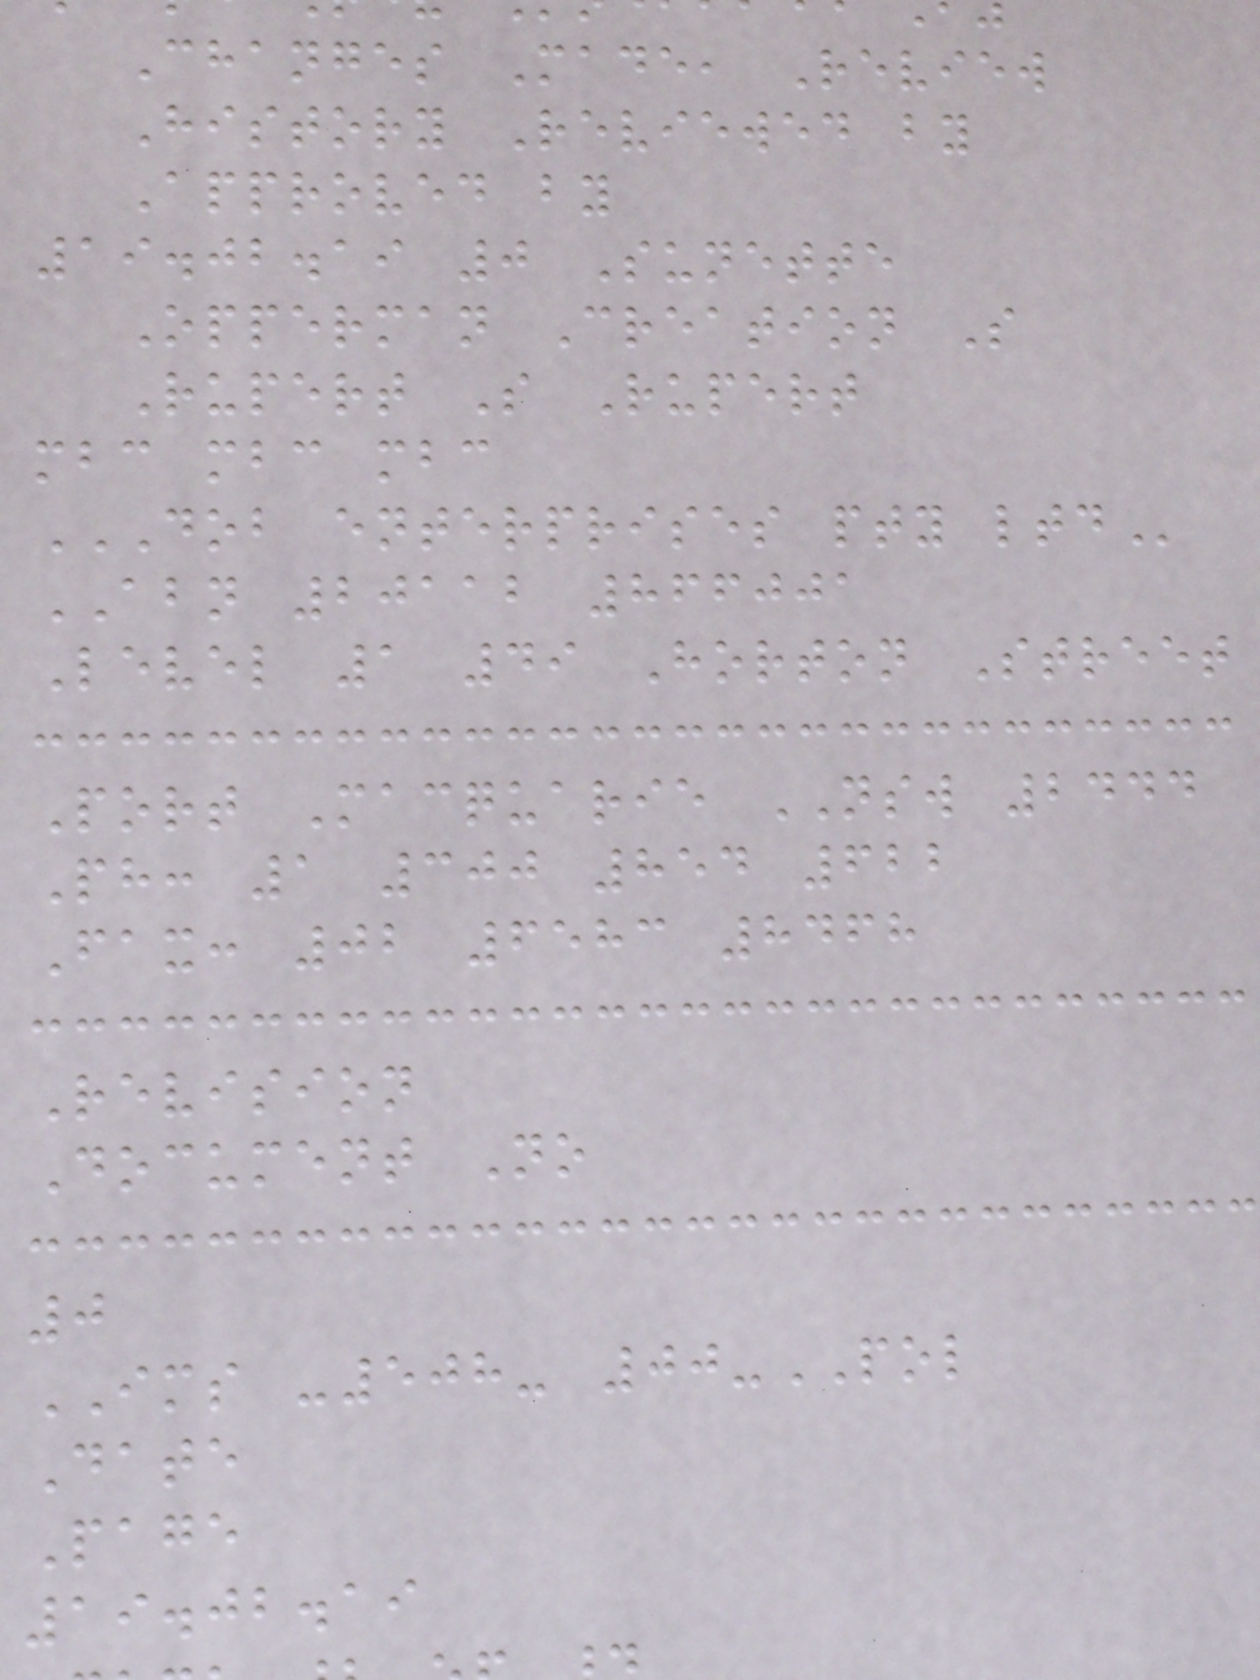Changes Made, Review
History Reviewed by
Approved by
19.02.19 0 Sunette
Opperman Creation S
Rupert S Rupert
mbc mbc mbc
DOB ENTERPRISES PTY LTD
ABN 20112 866001
Level 1 49 Horton Street
Port Macquarie NSW 2444
Ph: 1 300 854 622
Fax: 02 6583 8468
Revision
Document No
0
IMS -508- 00-POL
Date
Page
19.02.19
